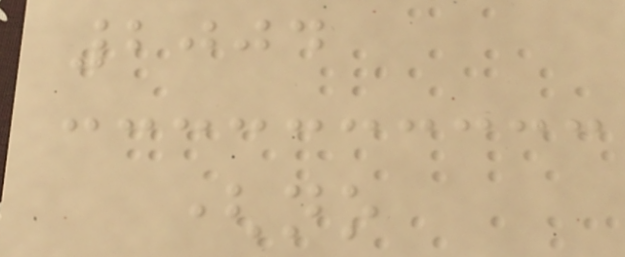2004
(no
